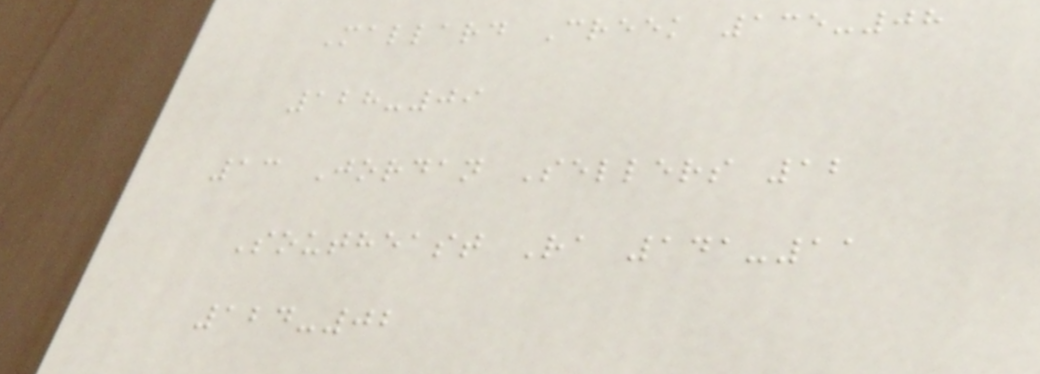Mallard Creek 135-08
128-09
13 Jordan Sellers 12
Southeast Ra 141-11
124-02
